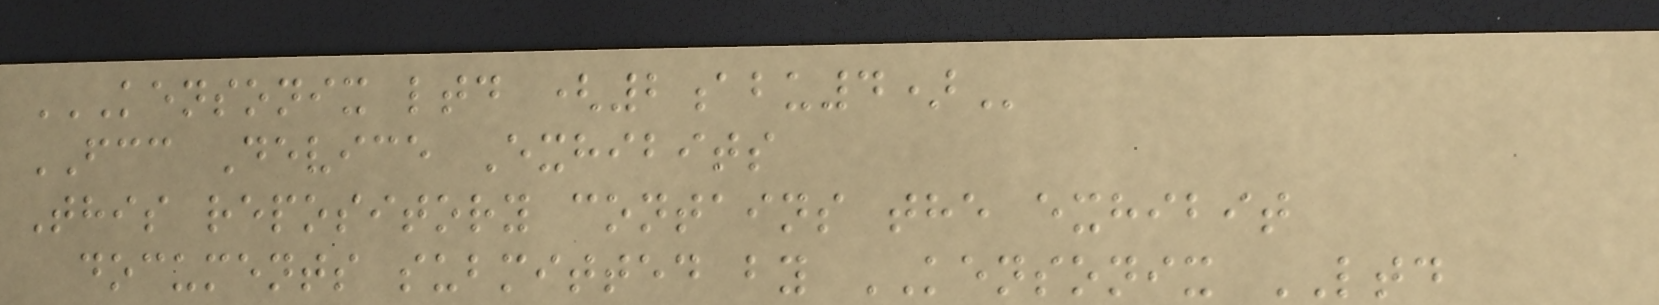KENSONIX LTD (2ABU4)
FCC Device Exhibits
This repository contains the exhibit
documents submitted by KENSONIX LTD
